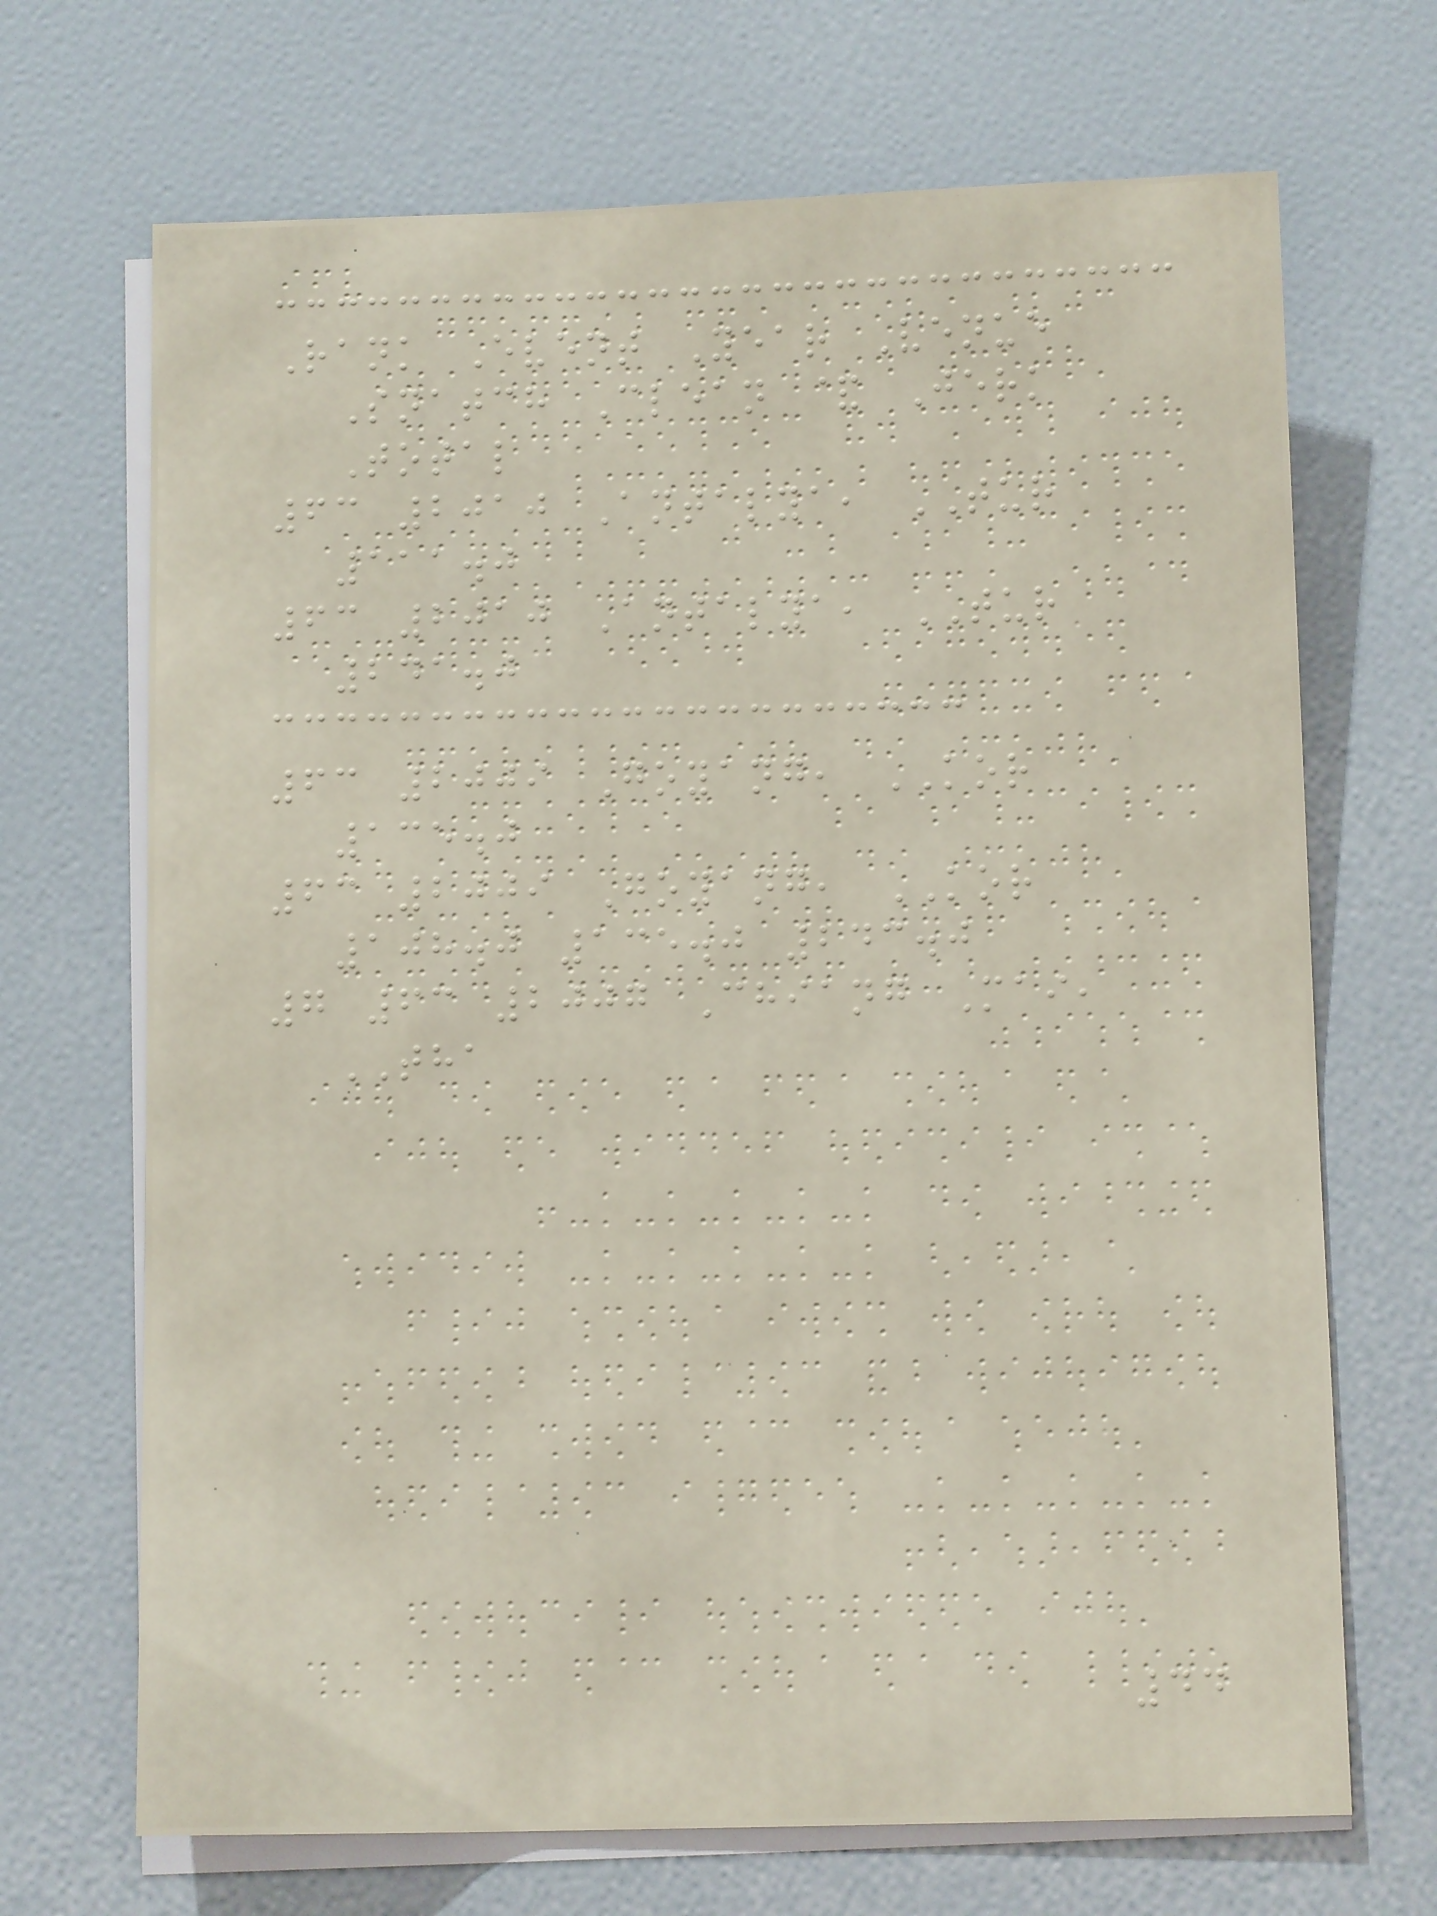Rank Event Year Venue
Snatch Clean & Jerk
Total
63 2010 Antalya, TUR
111.0
63 2010 Antalya, TUR
241.0
63 2009 Goyang, KOR
135.0
63 2009 Goyang, KOR
108.0 135.0 243.0
7 63 2007 Chiang Mai,
THA
44
